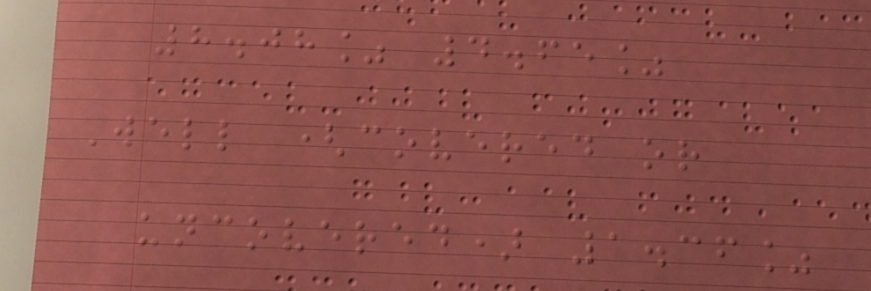8.08% 4.65%
Well (covered or
uncovered) 1.36%
